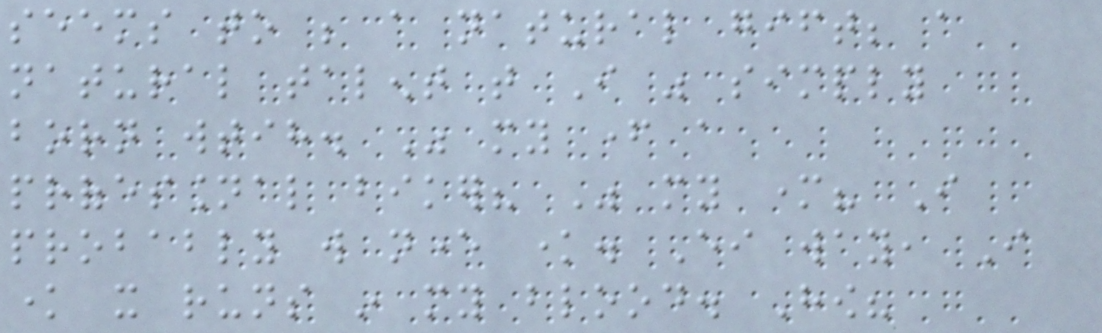seems to be a natural gift; a
natural talent that I was simply
born wtih. Was my father a
professional biker? Was my mother? I
probably will never know. Either way, I
know it runs in my blood. How?
